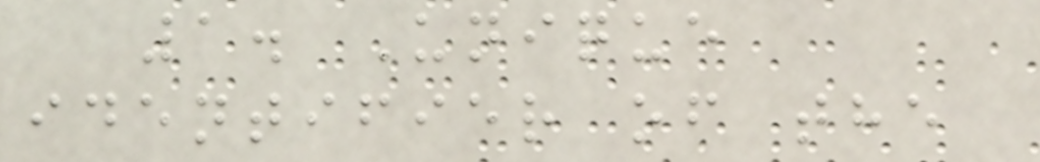1. Unique
identifier of the
